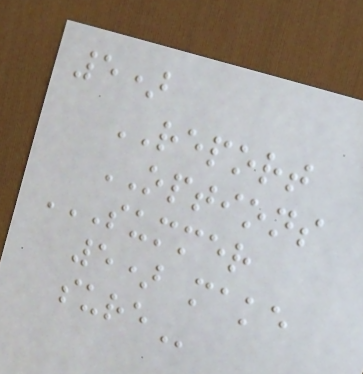5)
REPORT
OPTIONS
SUMMER
5) MAKE
SURE
